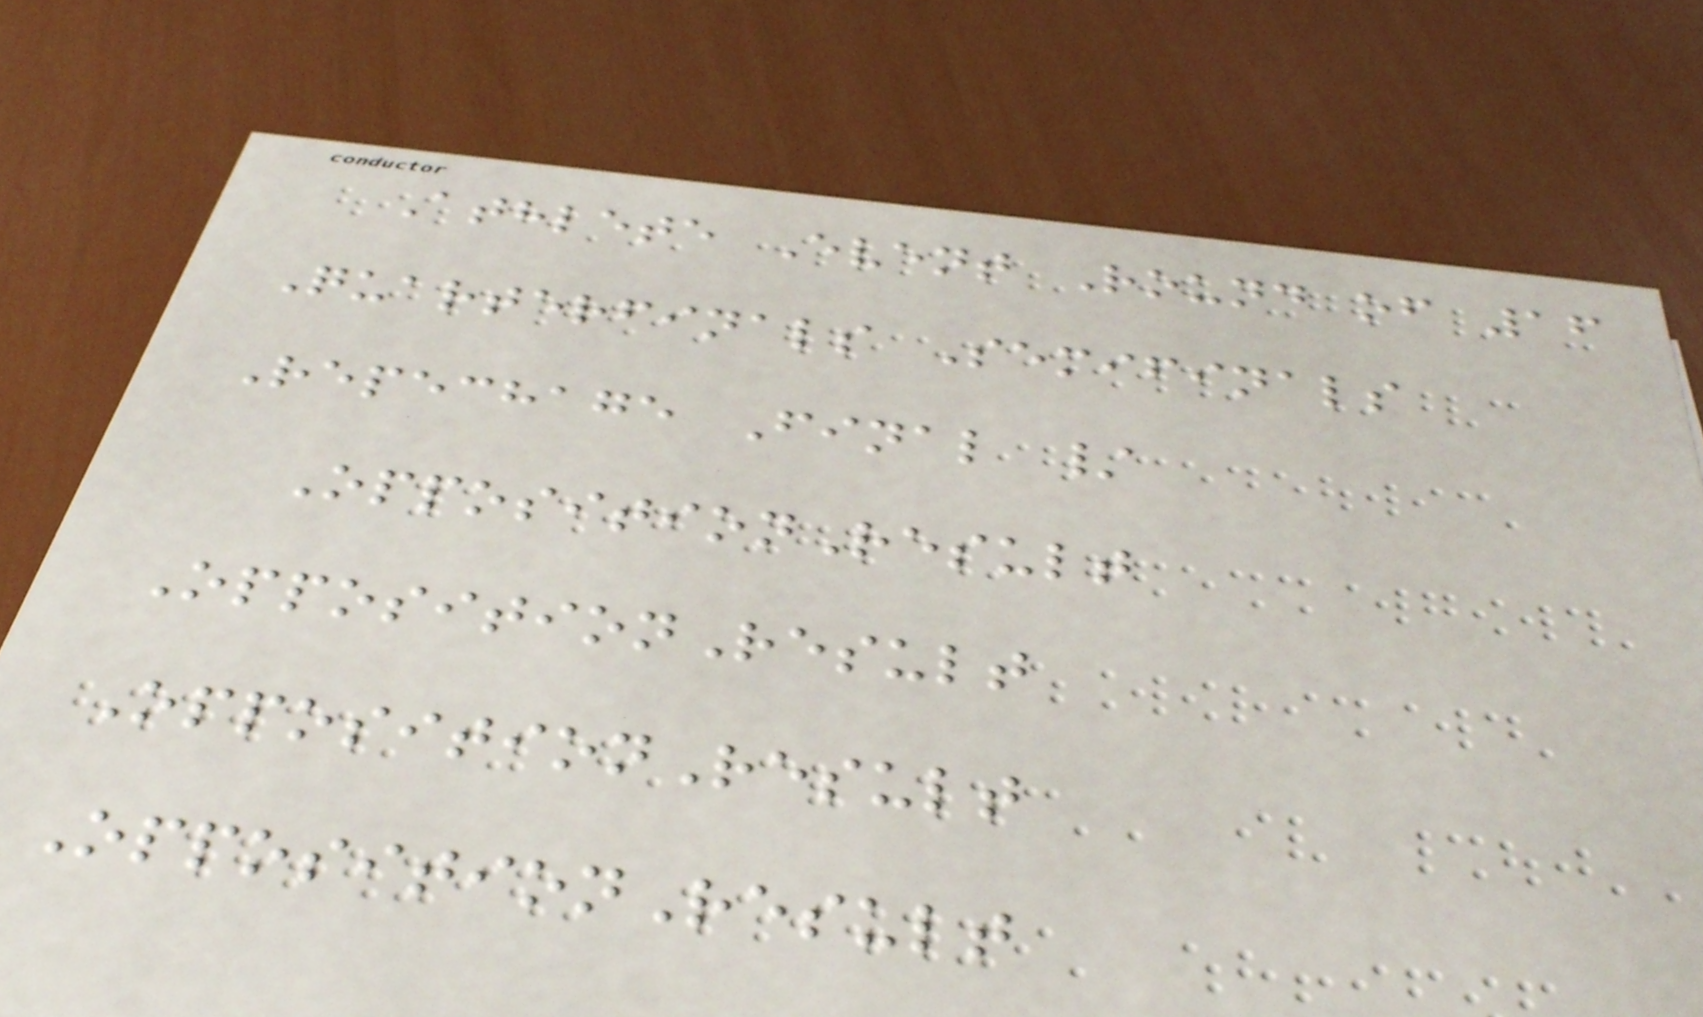Athlete Event Round of 16
Quarterfinals Semifinals
Repechage Final /
OppositionResult
OppositionResult
OppositionResult
OppositionResult
